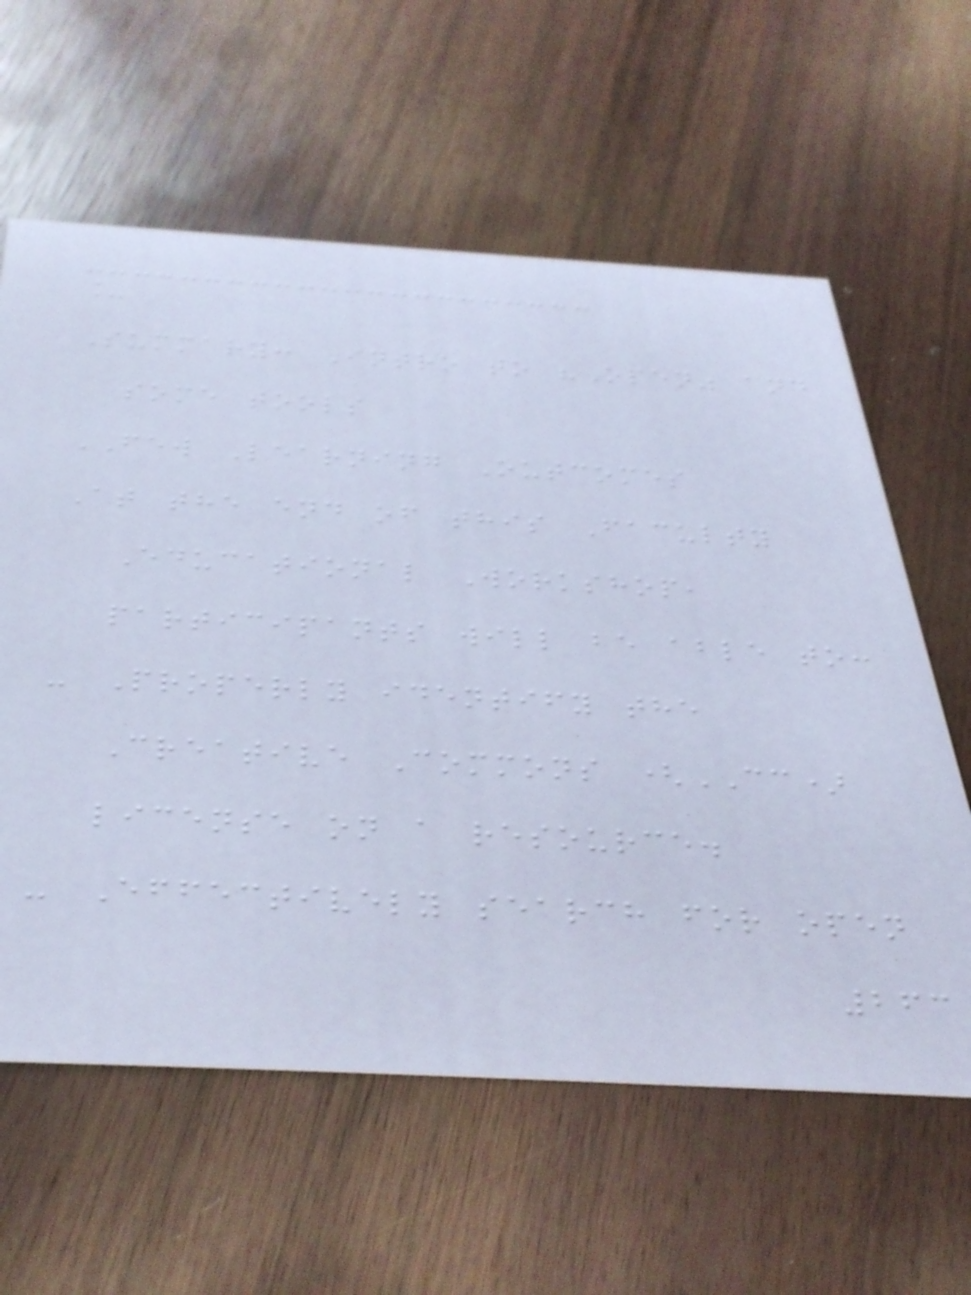_
Summary: Intro to "Open" and
some tools
FEW Learning Outcomes
At the end of this Faculty
Educational Workshop,
participants will be able to:
- Properly identify the
Creative Commons (CC)
license on a resource.
- Effectively search for open
263
